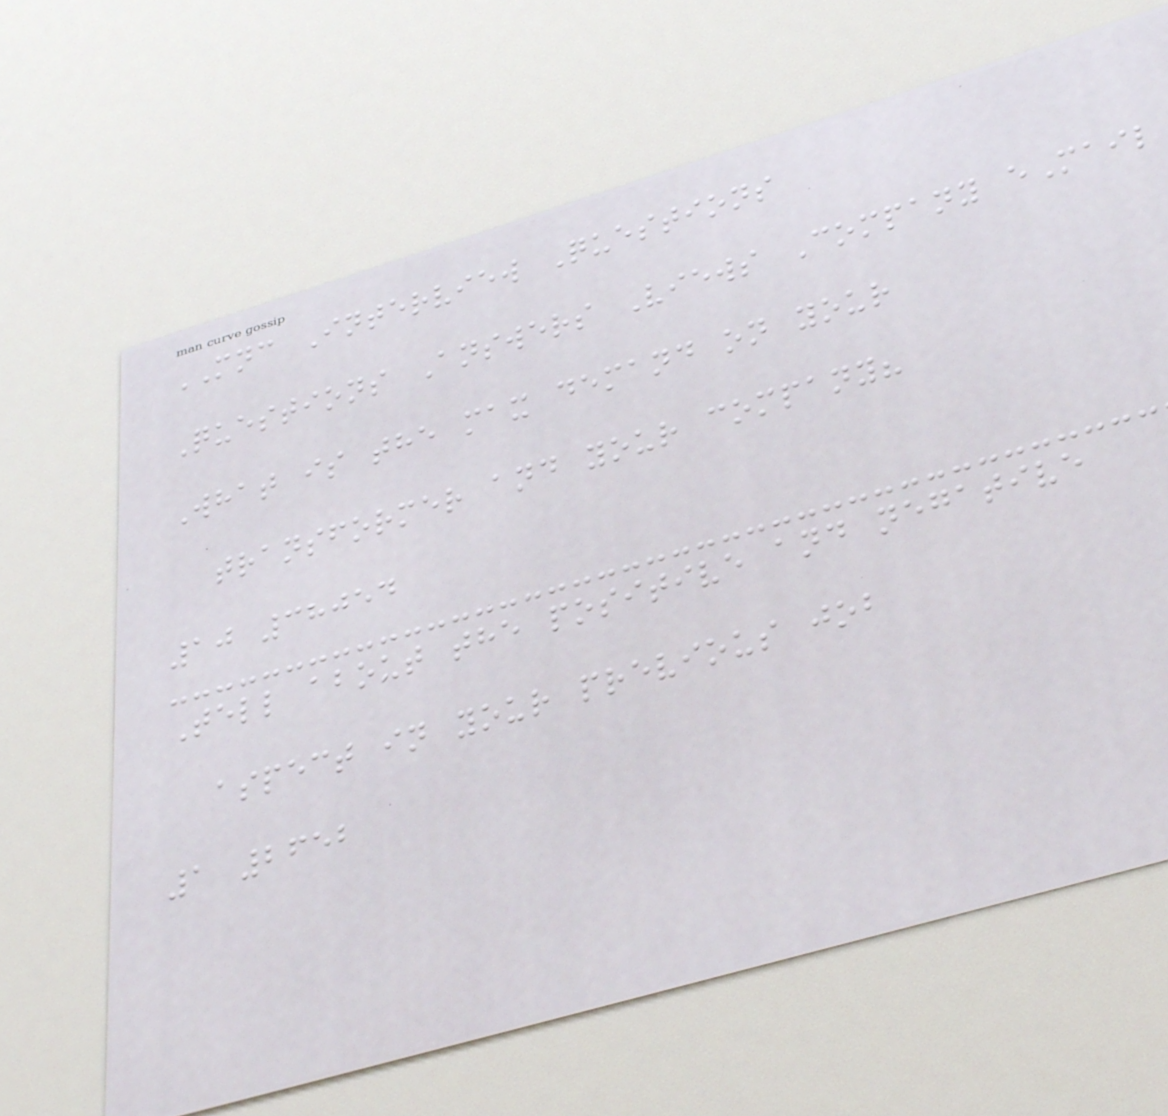MNC Interview Questions
Questions Answers Views Company eMail
What is the max demand on your
transformer and your company?
10 38054
Tell about the positive and negative
aspect in your previous job
1 2652
